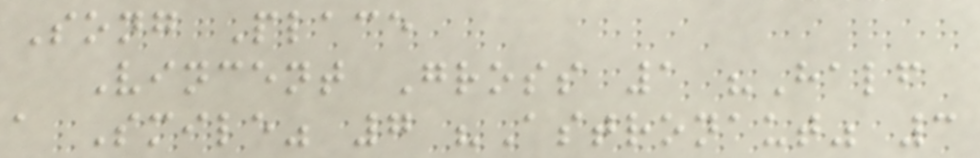Song Place
Vincent Gross 1 "Half
a Smile" 7 "Astronaut" 3
